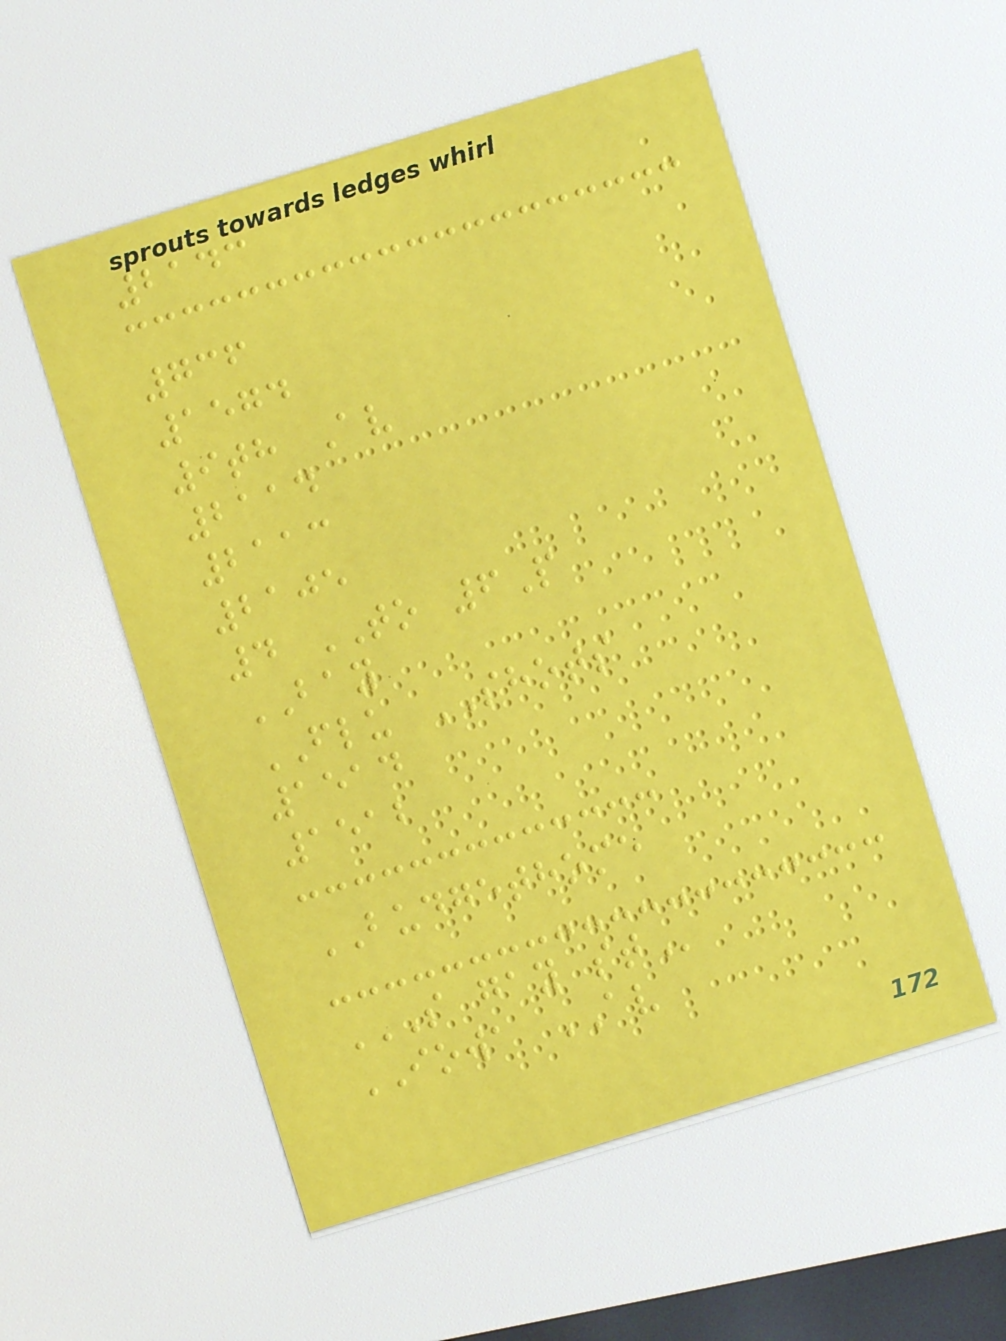2143
736
1574
9th Av
2114
2113
2105
4 TO 6P
BAY
FLU SHOTS
1514
1512
BUDGETHOME
S GAY ST
IOWA AV
